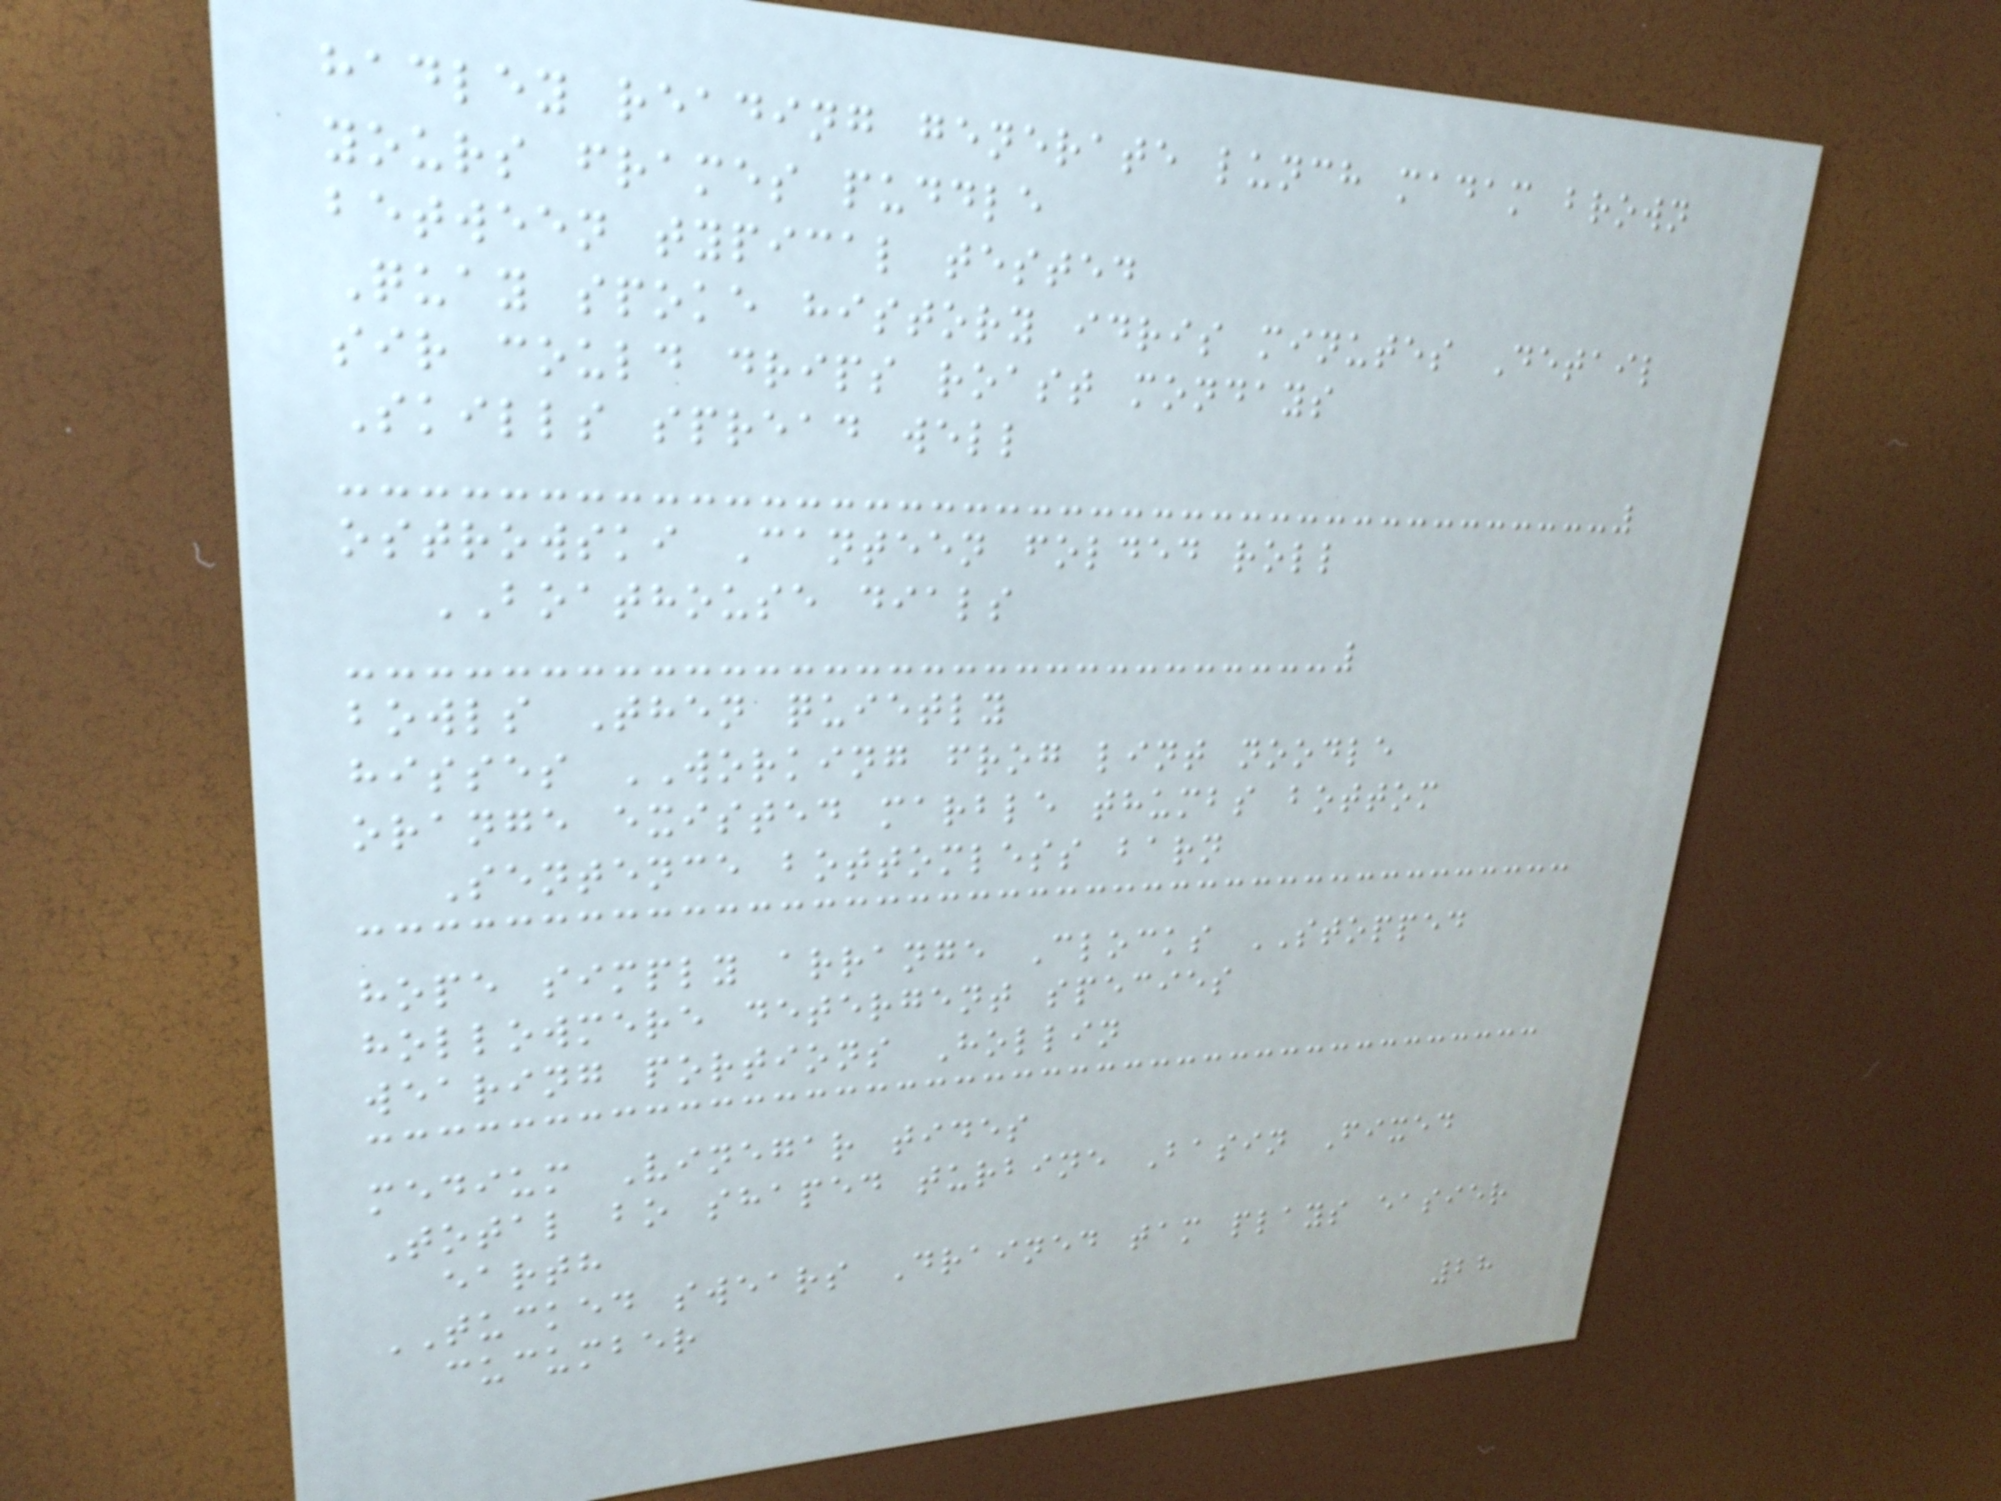hadley reading generate lunch madam brown
yours frames puddle
between typical tested
Quay spoke history idris minutes Detail
sir could drips roast mondays
Skills spread well
ostrowski Canteen folded roll
BOATHOUSE dials
bowls Then quietly
hisses WORKING frog lint noodle
orange existed marble thumbs bottom
Sentence bottomless barn
hope simply arrange Clocks STOPPED
hollowmere detergent species
wearing portions Hollin
medium Vinegar tides
Total bo shaped turbine Basin Fixed
earth
TUCKED swears Drained tam plays easier
cucumber
28
